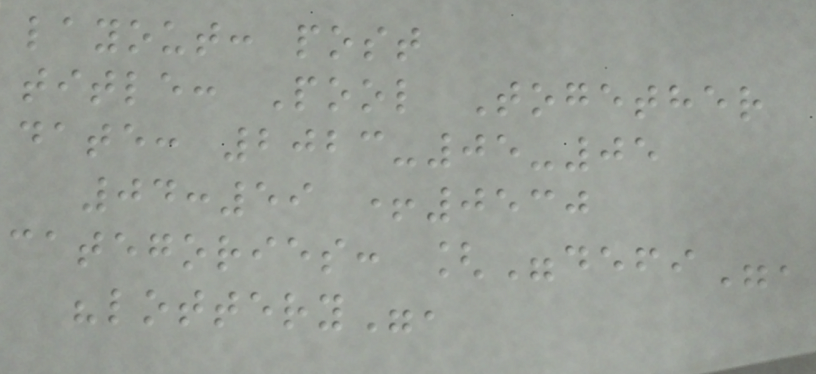layout: post
title: Pool Together
date: 2023-05-05
04:59 +0530
categories: ["defi",
"lottery",
